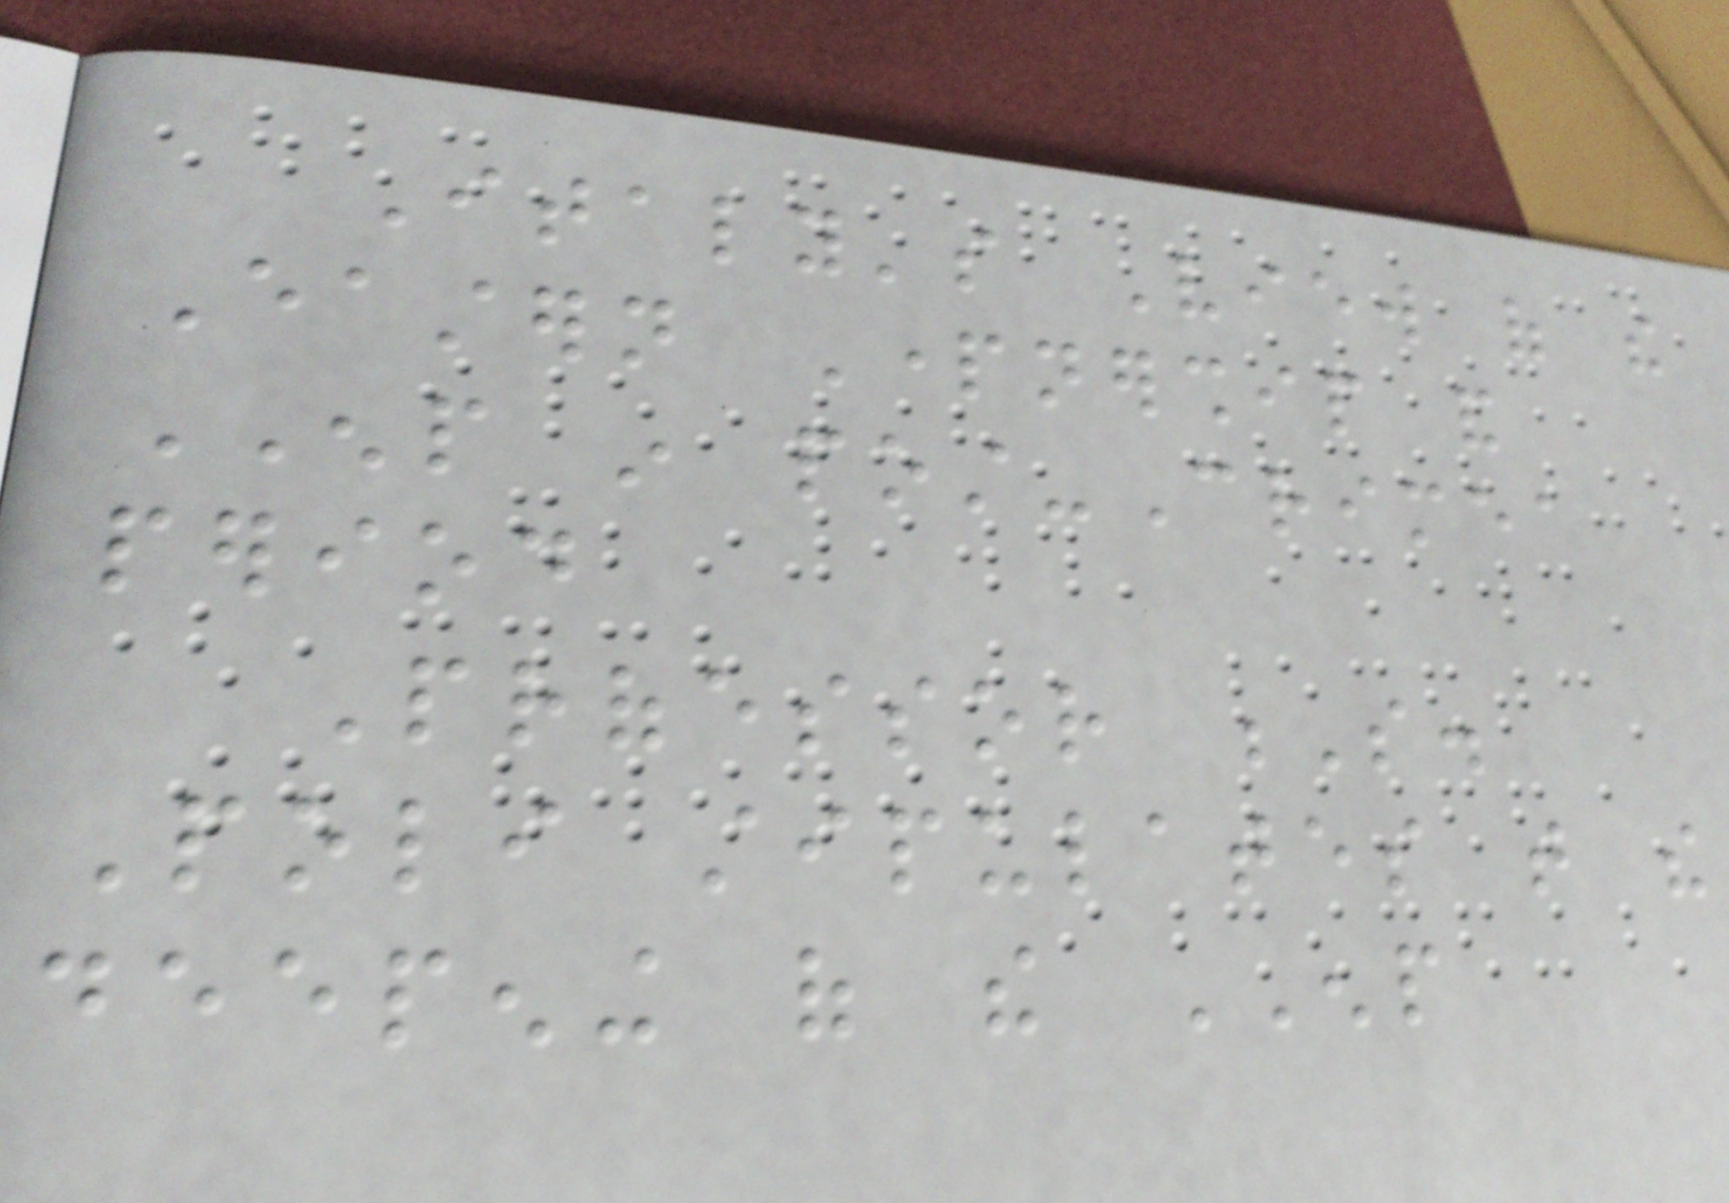Italy's View of the
Eastern Partnership and
ENP in post-Crimea
period
Professor S.
Poli stipulates that the
deepening of the ENP
